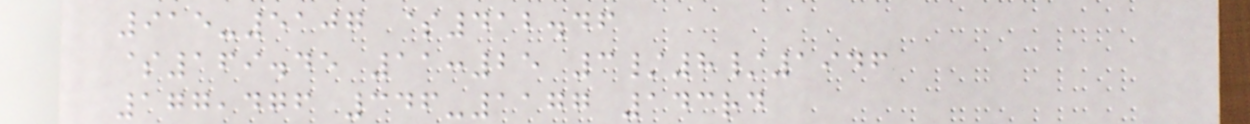915-5107 $412.46
$169.45 11:25 3/8/1946
177,476 346-1177 143rd
